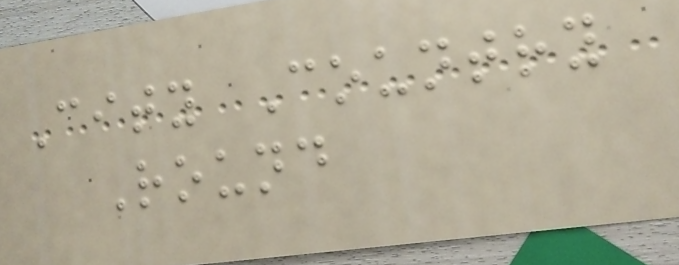City Country
Round
